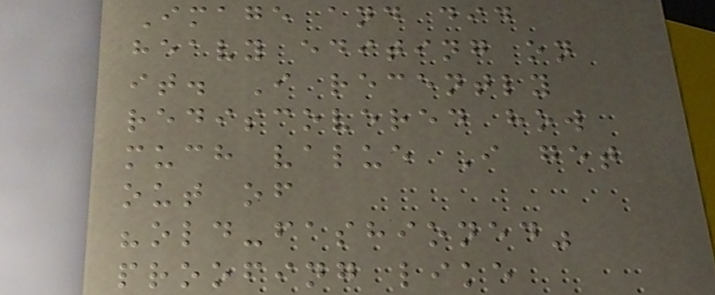Image and did
heavy editing on
it. I recently
rediscovered how
much value I get
out of
"old-fashioned"
proofing like
